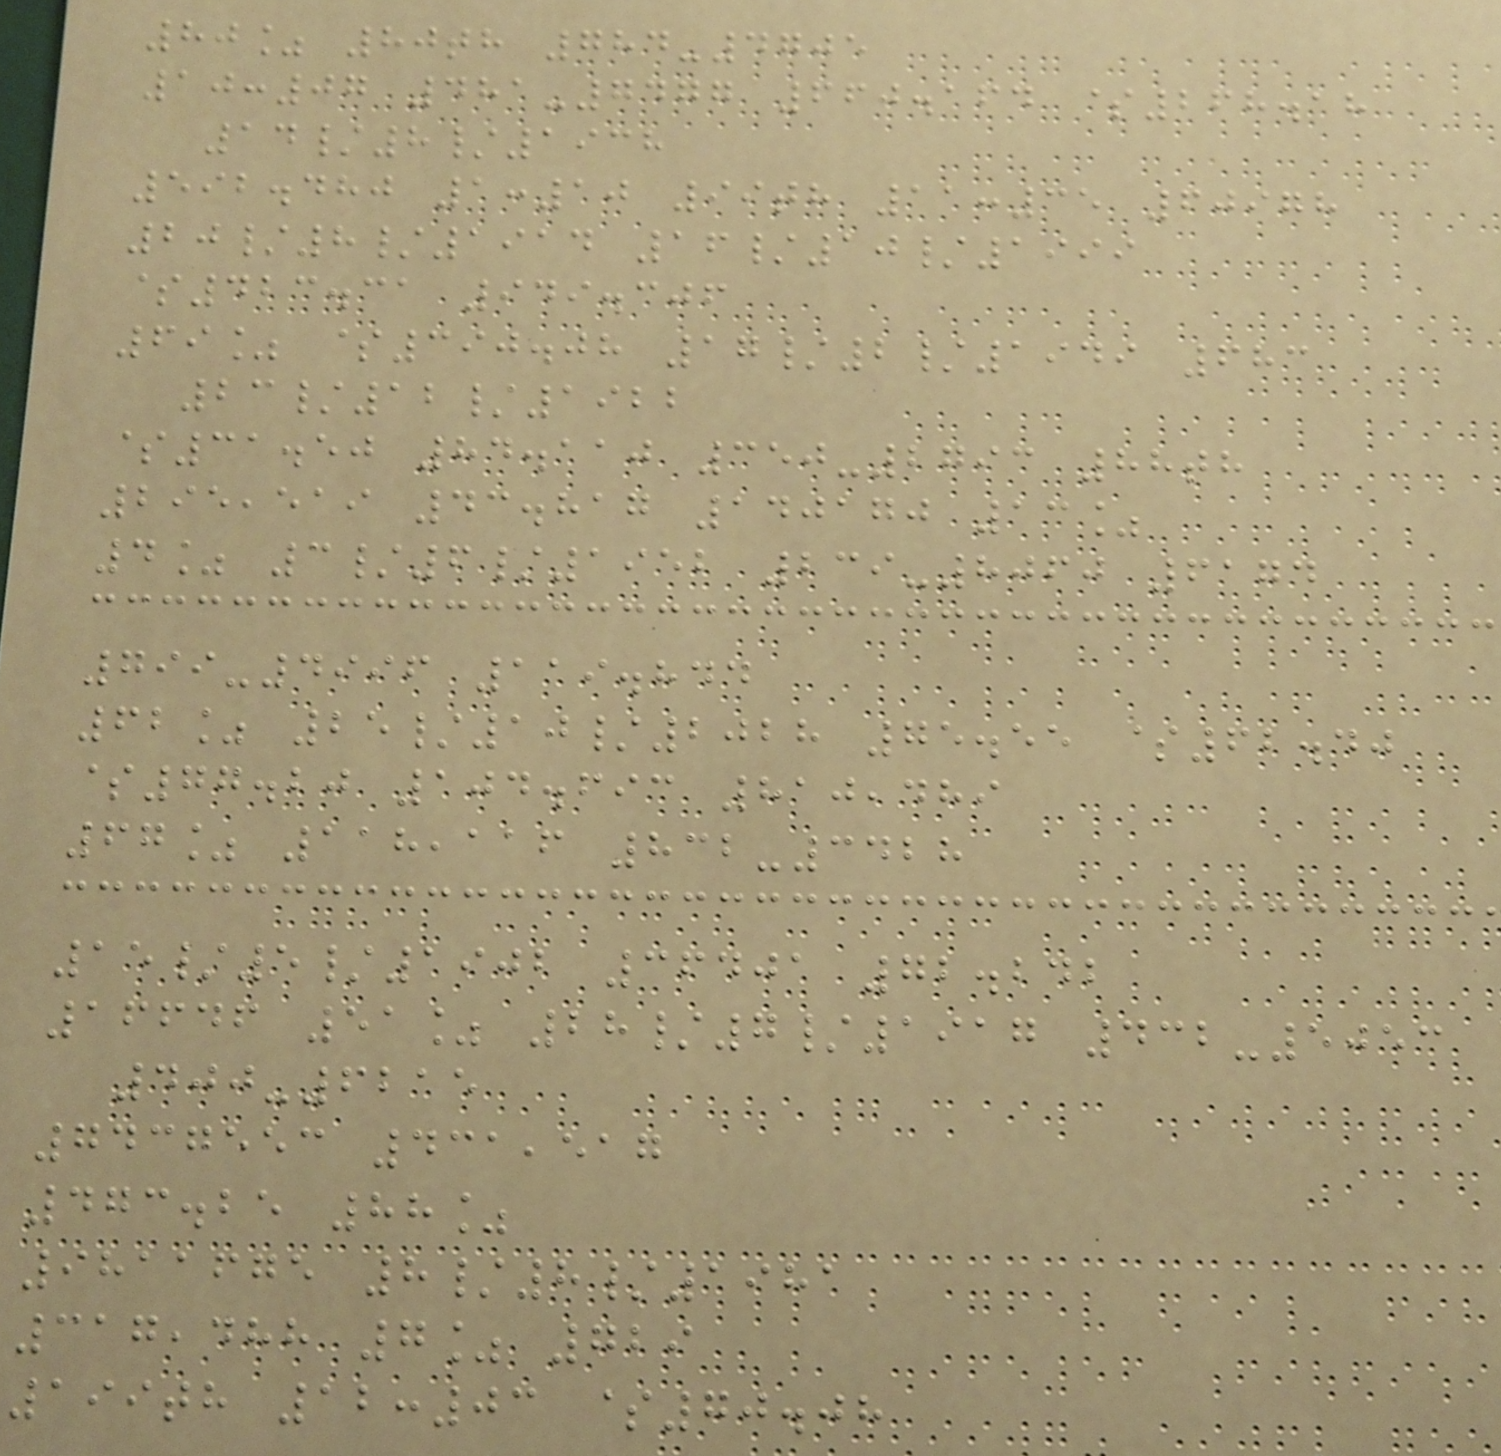80% 80th 784-4705
10:07 481-7477 660.164 $268.18
14/8/1938
592.480 1:10 99th 11:35 60978
20/8/1914 16/10/1999
$423.31 949.306
69% $390.08 17/2/1949 683
23/12/1922
$31.50 84.110 350-2793 88th
295,519 43.817 140170 13%
4% 3/6/1952 239-8060 6174
799-4996 119.844
62% 25/10/2028 75.55 $62.40
$77.20 104.693 810,489
67% 118,116 832-3428
15/5/1902 36401 72.242
16646 51% 28/7/1917 432-5053
400-6215
7437553 431,517
473.25 88%
9811675 8/8/1981
317,488 7% 729
199th 12:03 $70.08
